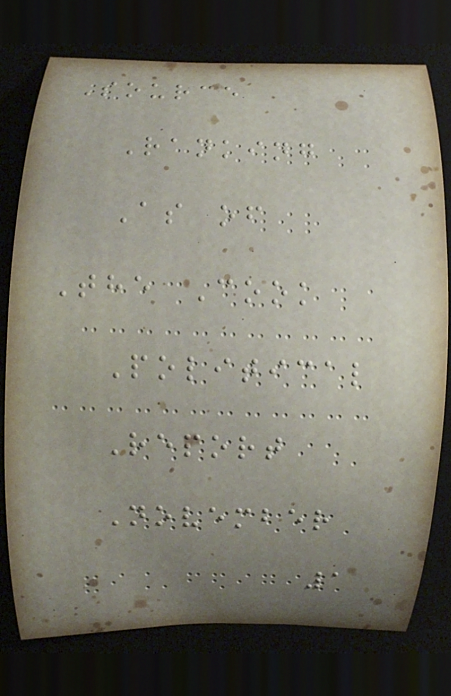Source
Ranking
As of
The Cook
Political
Report
November
1
